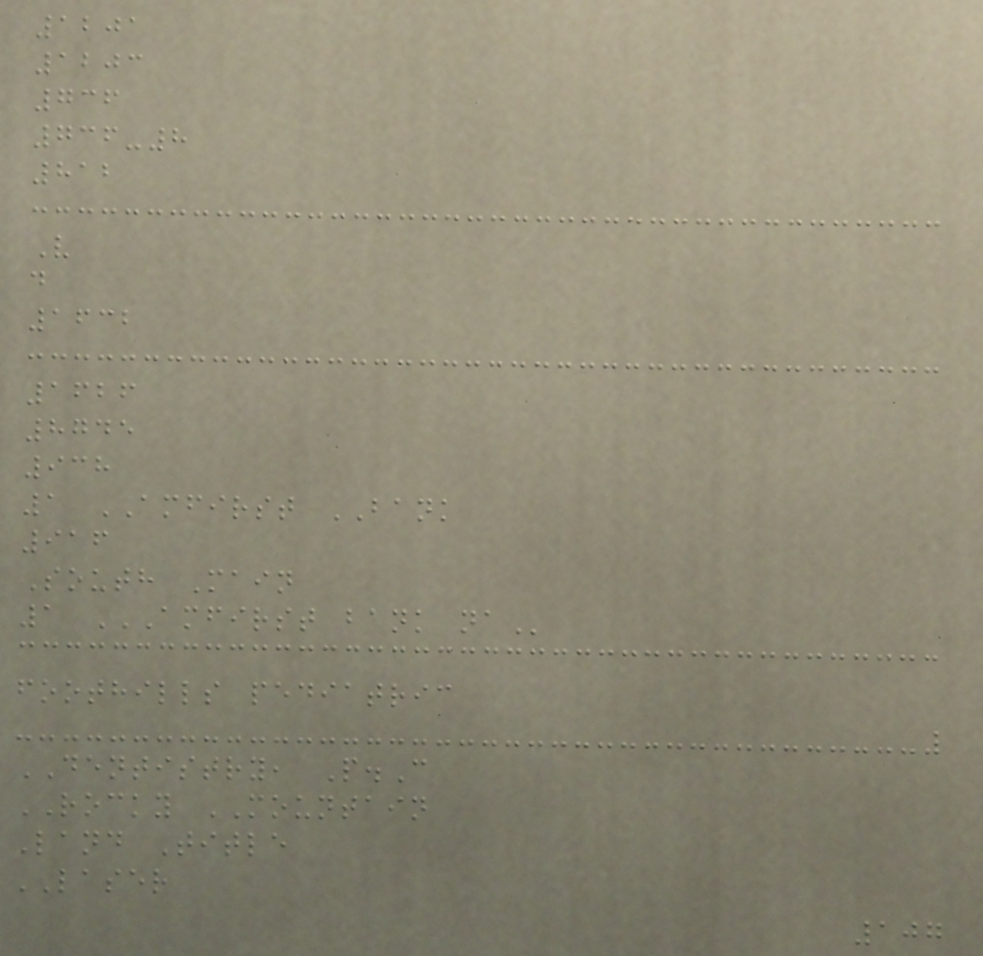1201
1203
736
736-8
812
V
d
1632
1626
8745
938
1 AMFIRST BANK
916
South Main
1 AMFIRST BANK NA
foothills pediatric
DENTISTRY, P.C
ROCKY MOUNTAIN
Land Title
LASER
107
